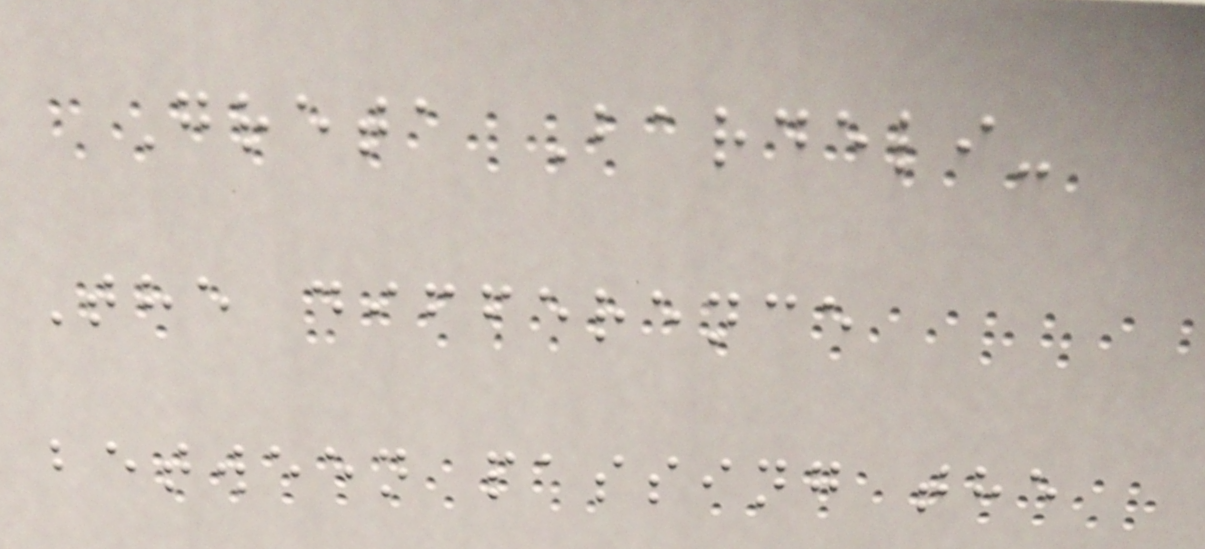Greta Bardeli-
The difference
between passing the
